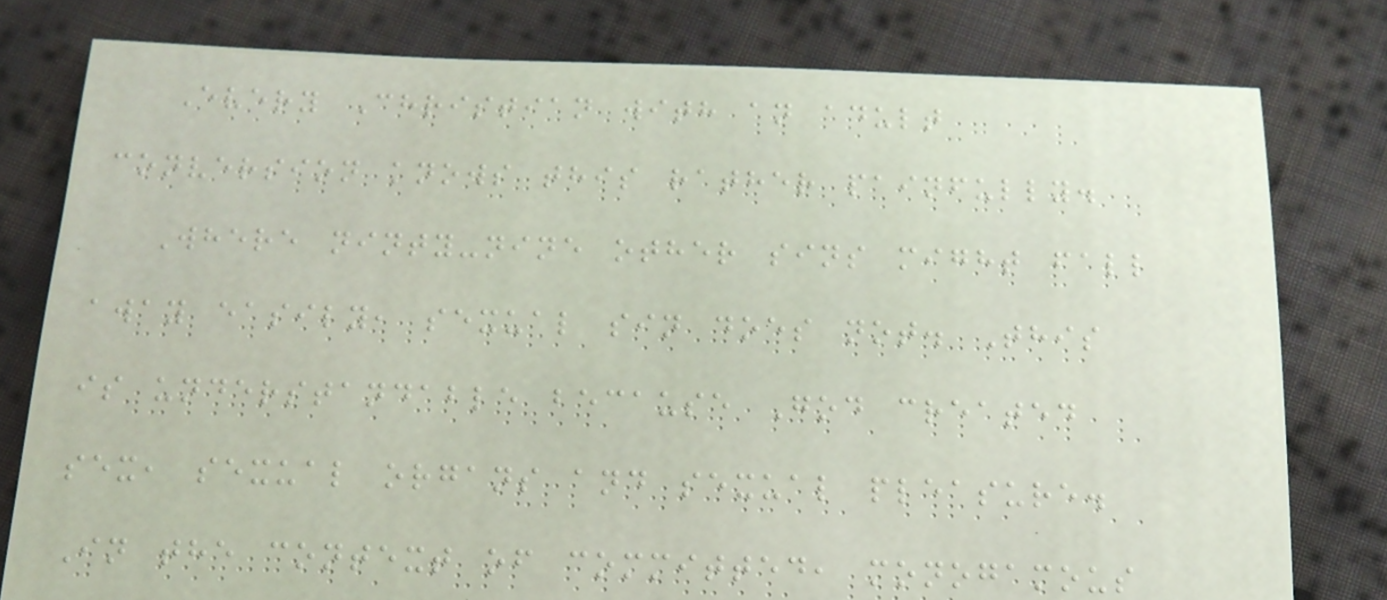Every Christian with an adult
conversion knows this rather painfully.
Where ninty-nine other sins might fall
away easily, sexual sin does not. This
is understandable because God created
sex, sexual organs and sexual pleasure.
In the context of committed, monogamous
